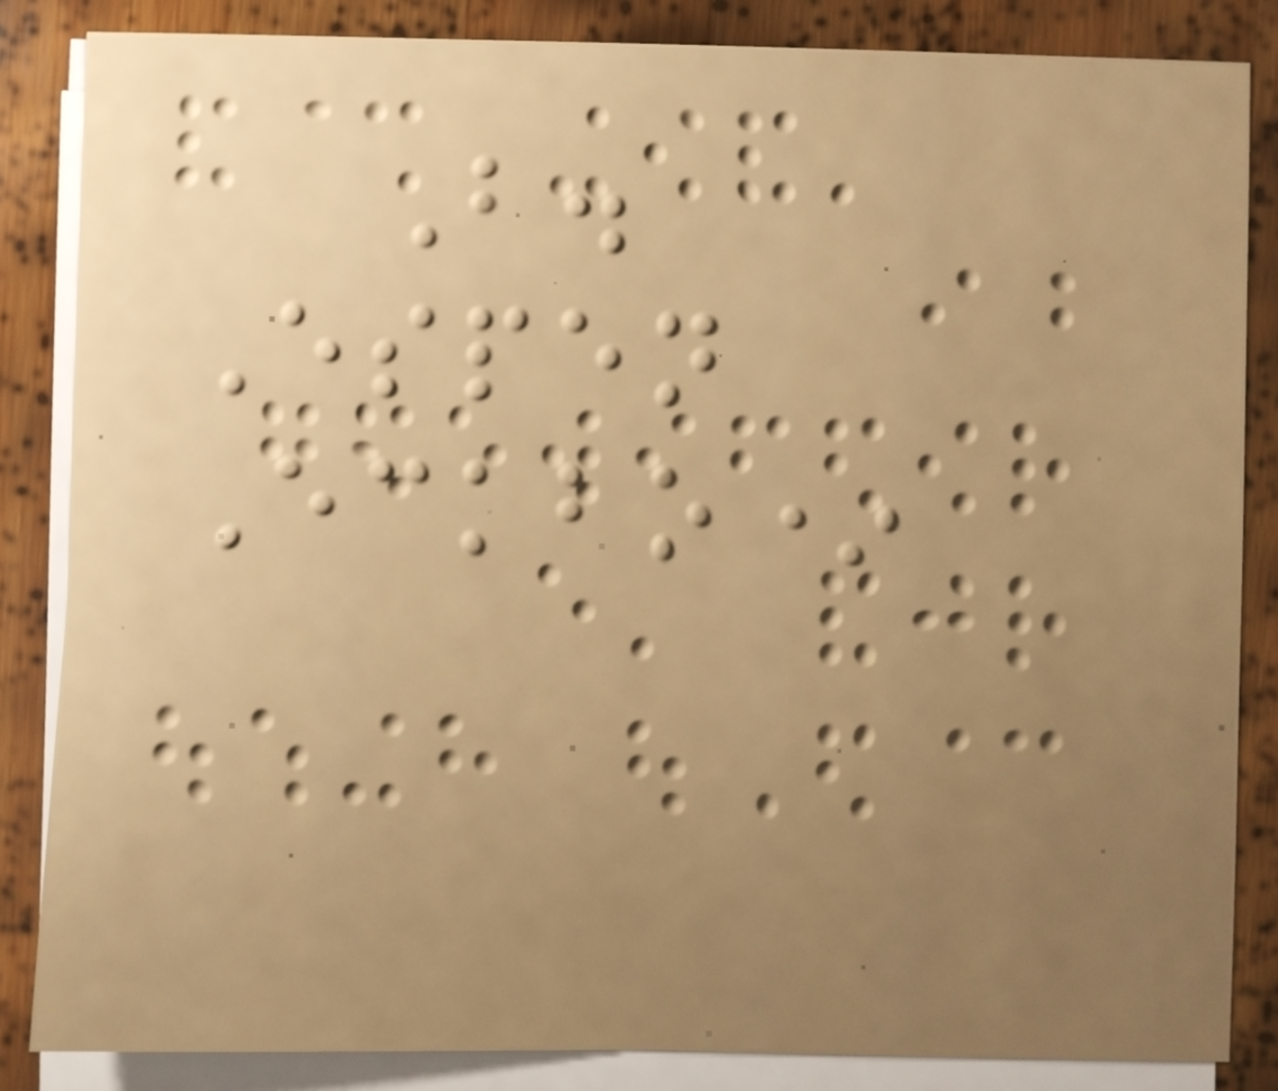B.
Espen
Eckbo*
